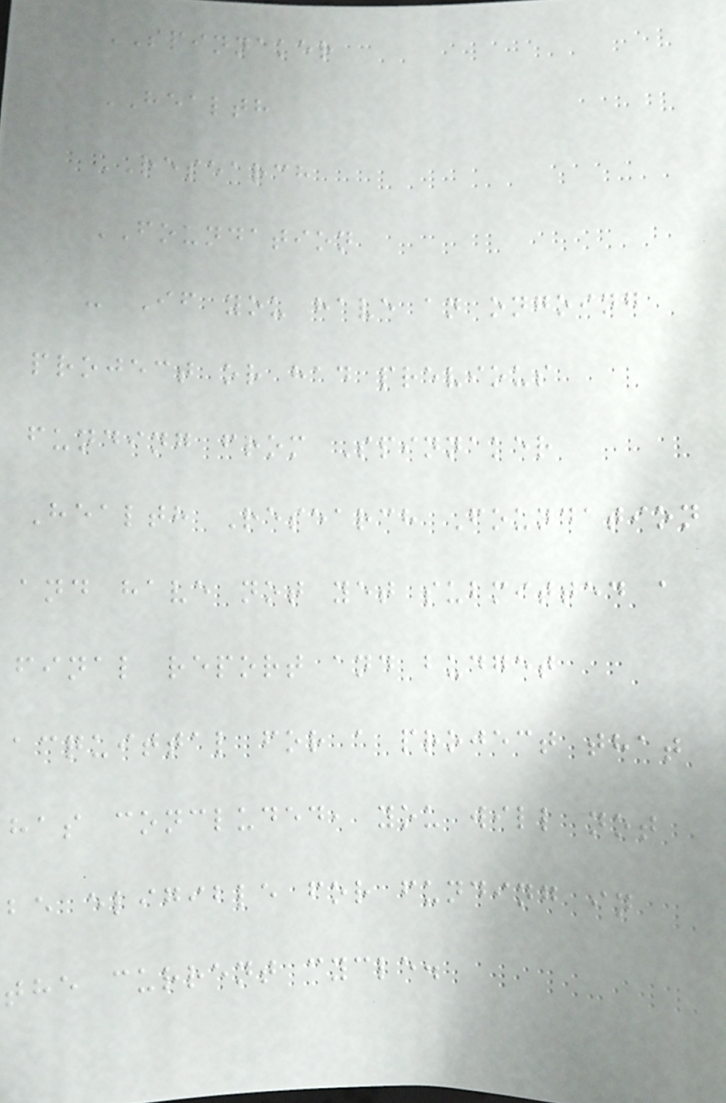SPINNAKER
HEALTH
RESEARCH
FOUNDATION
- If you have an ongoing
project or had previous
funding from Spinnaker
Health Research Foundation
and have not yet submitted a
final report and budget
acquittal for a project that
has concluded, you will not
be eligible for funding in
the current cycle.
